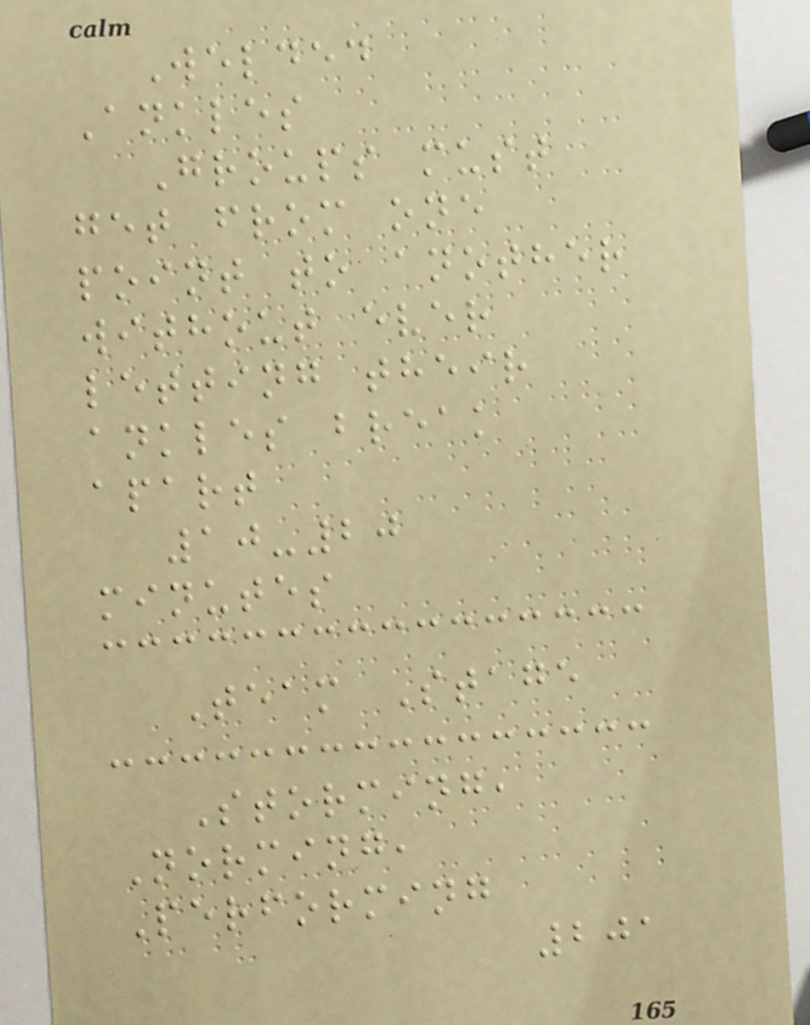Welded
Ankles
Groups must
get from one
point to another
without ever
letting their
ankles break
apart
10-20
minutes
Team Stage
Storming,
Norming,
Performing
201
